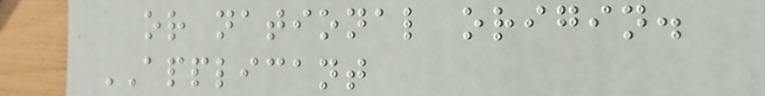or national origin.
APPLICANT
